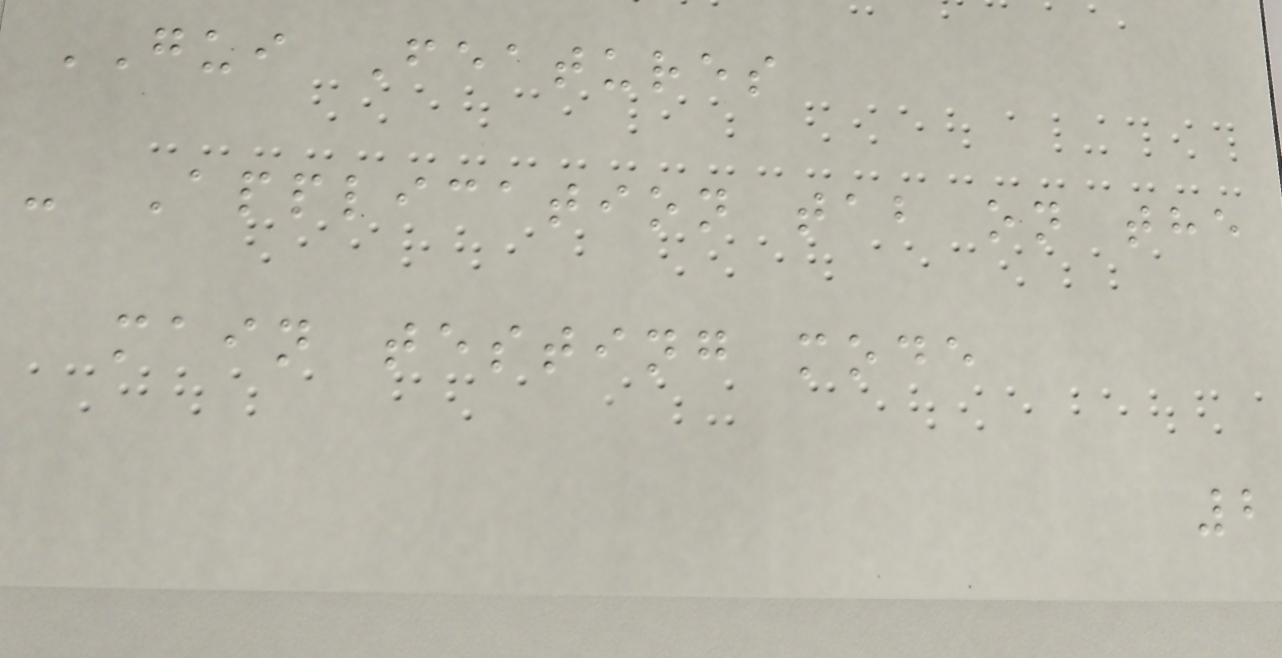GUI Features
- Application tab on the
main testing mode
2
